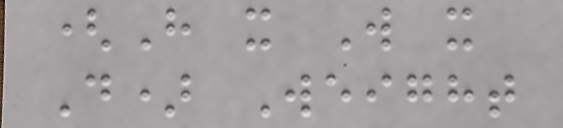(H x W x
D) Weight
